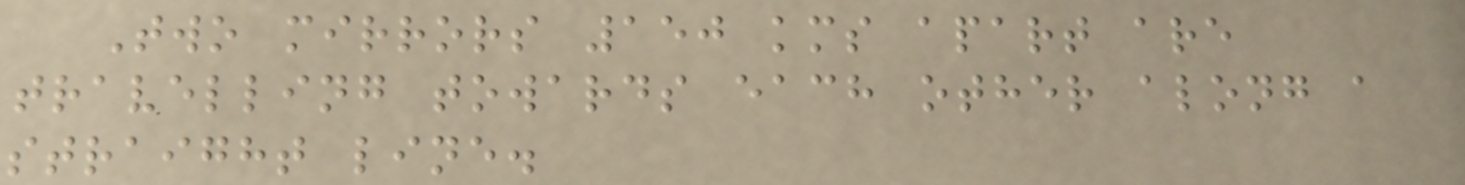Two mirrors 150 kms apart are
travelling towards each other along a
straight line.
